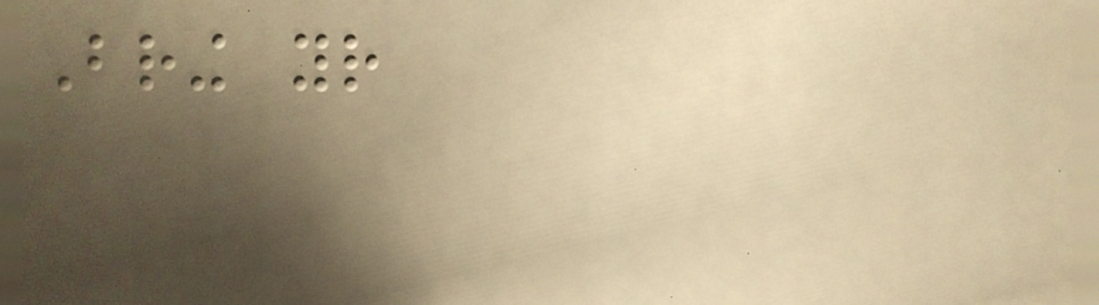Bring your
